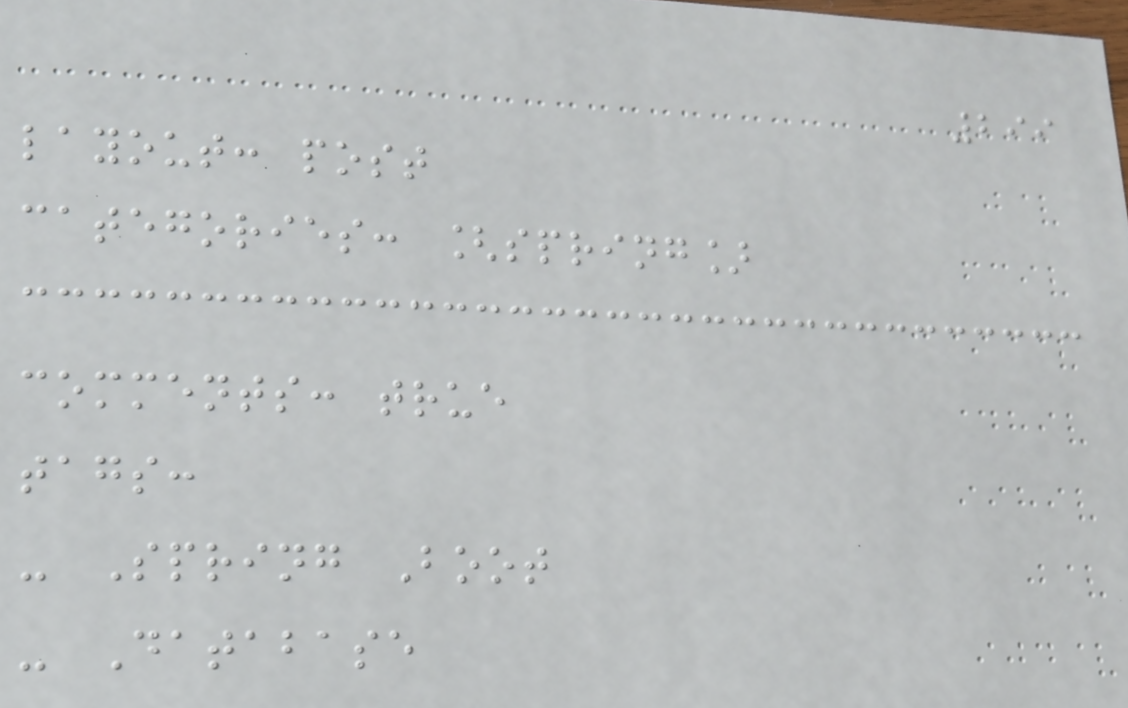299
layout: post
categories: [spring]
comments: true
tags:
- Spring Boot
- Database
